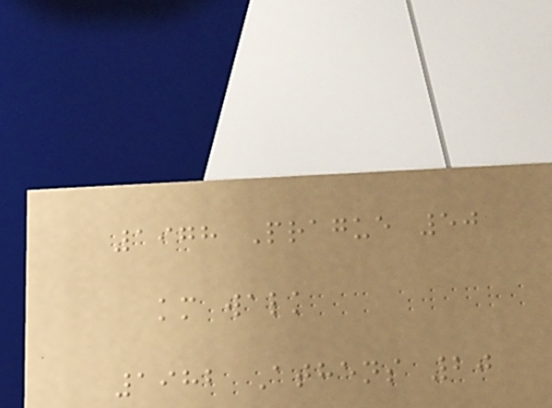1978 Prague 50
km walk
1982 Athens 20
